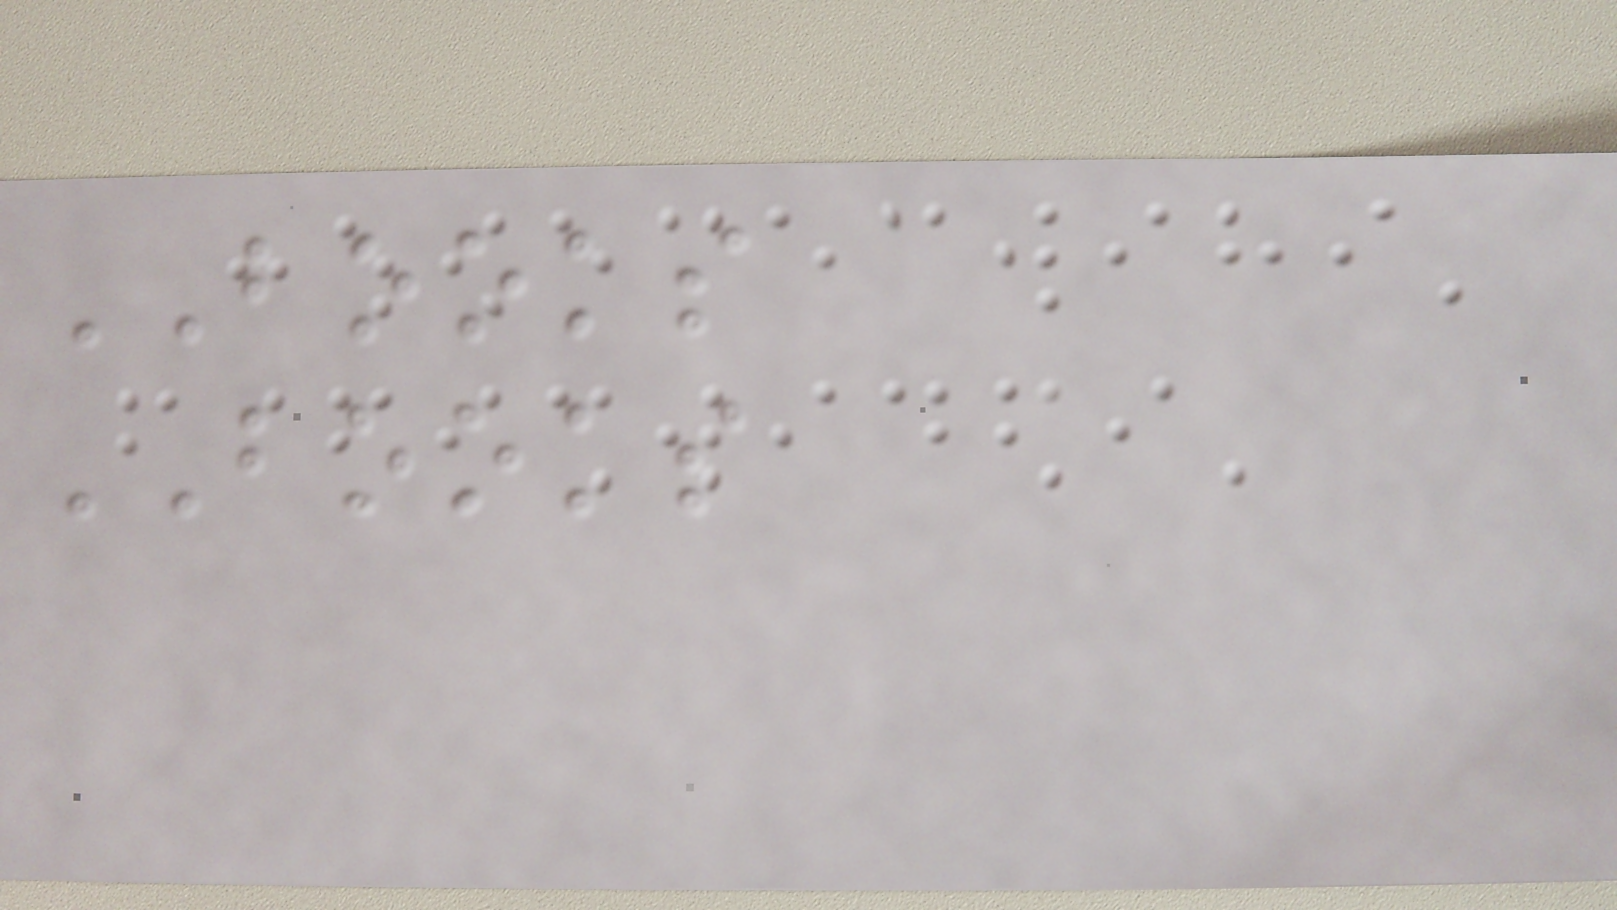BOOKS
BOOKS
